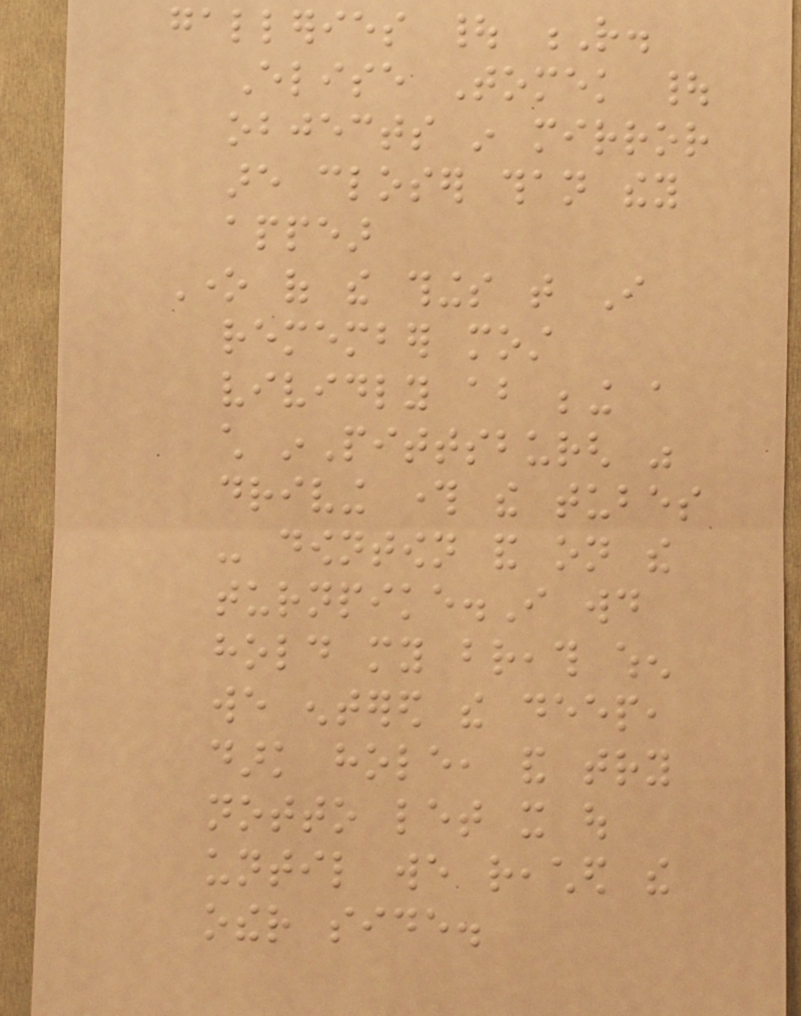galleries | R.
Elise Tomek |
objects in mirror
are closer than they
appear
One of the things that I
remember most
vividly about being a
child inPittsburgh was
driving through the tubes
- downtown and on the
turnpike.I would
hold my breath when
we entered the deep,
dark hole, and try
notto let it out
until we reached the
other side.
